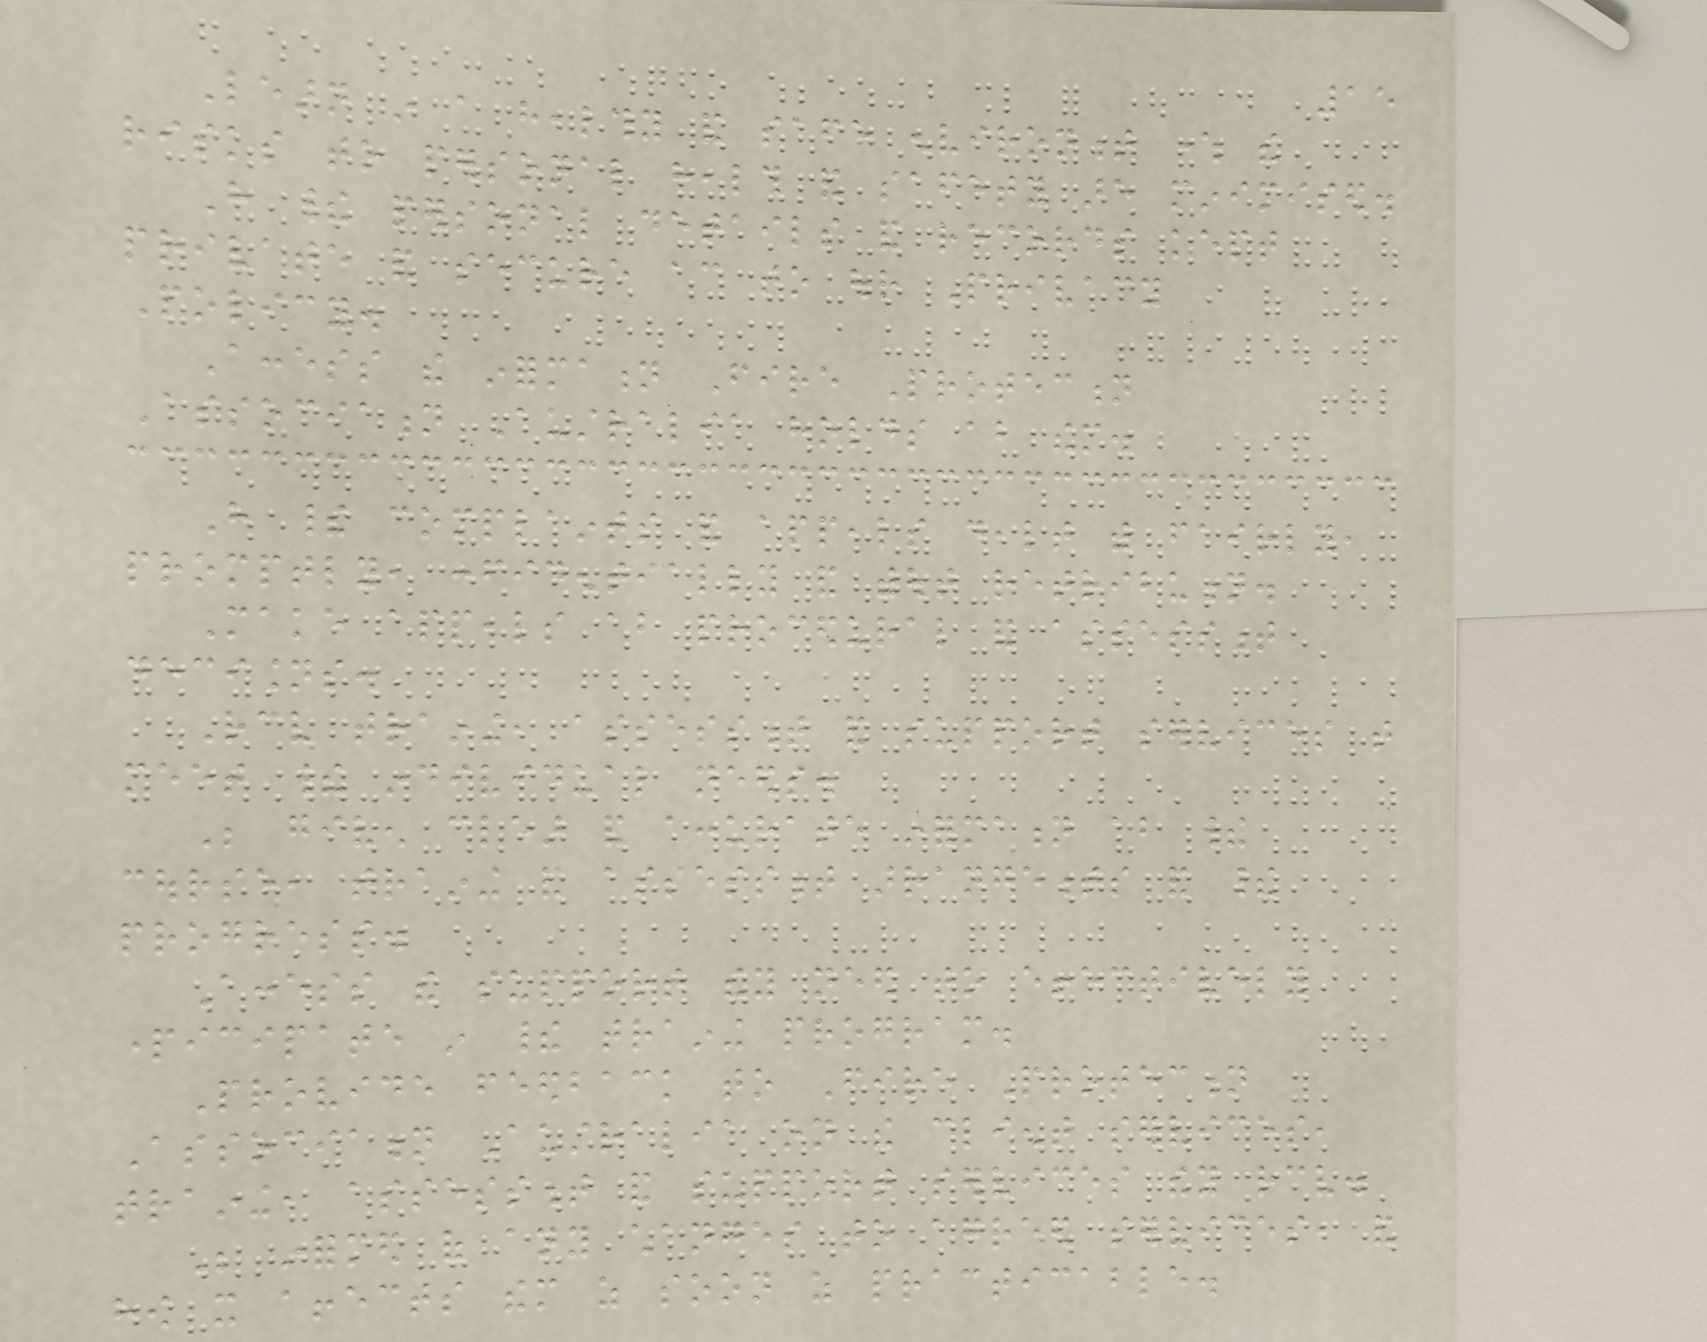15
Learn in a healthy and safe environment where the
risks to personal health and safety are minimised.
Have their personal details and records kept
private and secure according to our Privacy
Policy.
Access the information Fire Protection
Association Australia holds about them.
Have their complaints and appeals dealt with fairly,
promptly, confidentially and without retribution.
Make appeals about procedural and assessment
decisions.
Receive training, assessment and support services that
meet their individual needs.
Be given clear and accurate information about their
course, training and assessment arrangements and their
progress.
Access the support they need to effectively
participate in their training program.
Provide feedback to Fire Protection
Association Australia on the client services,
training, assessment and support services they receive.
Be informed of any changes to agreed services, and
how it affects them as soon as practicable.
